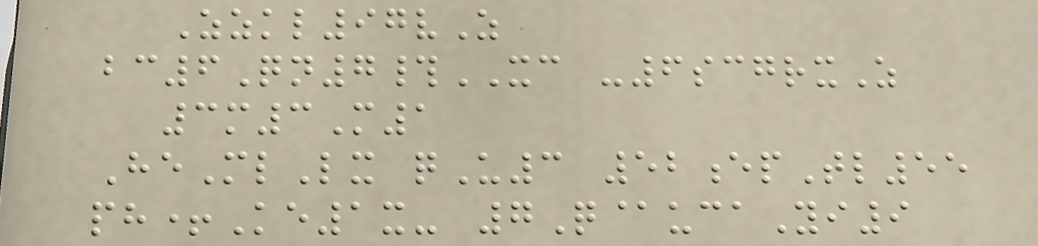Zzkl97vZ
bc6Qn7#XC -6scgrxZ
3m3M1
HeMlLx qU3 52epTl55
ph+Ke1x- 7Q@ucaYi9
